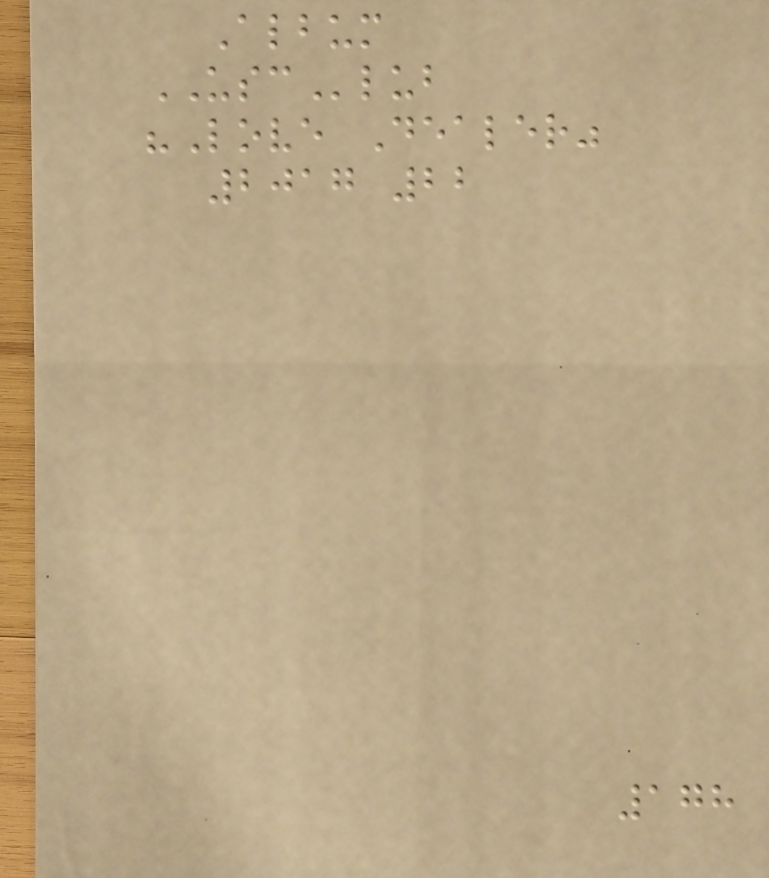Album
USClub
"Love Dealer"
2017 22
178
